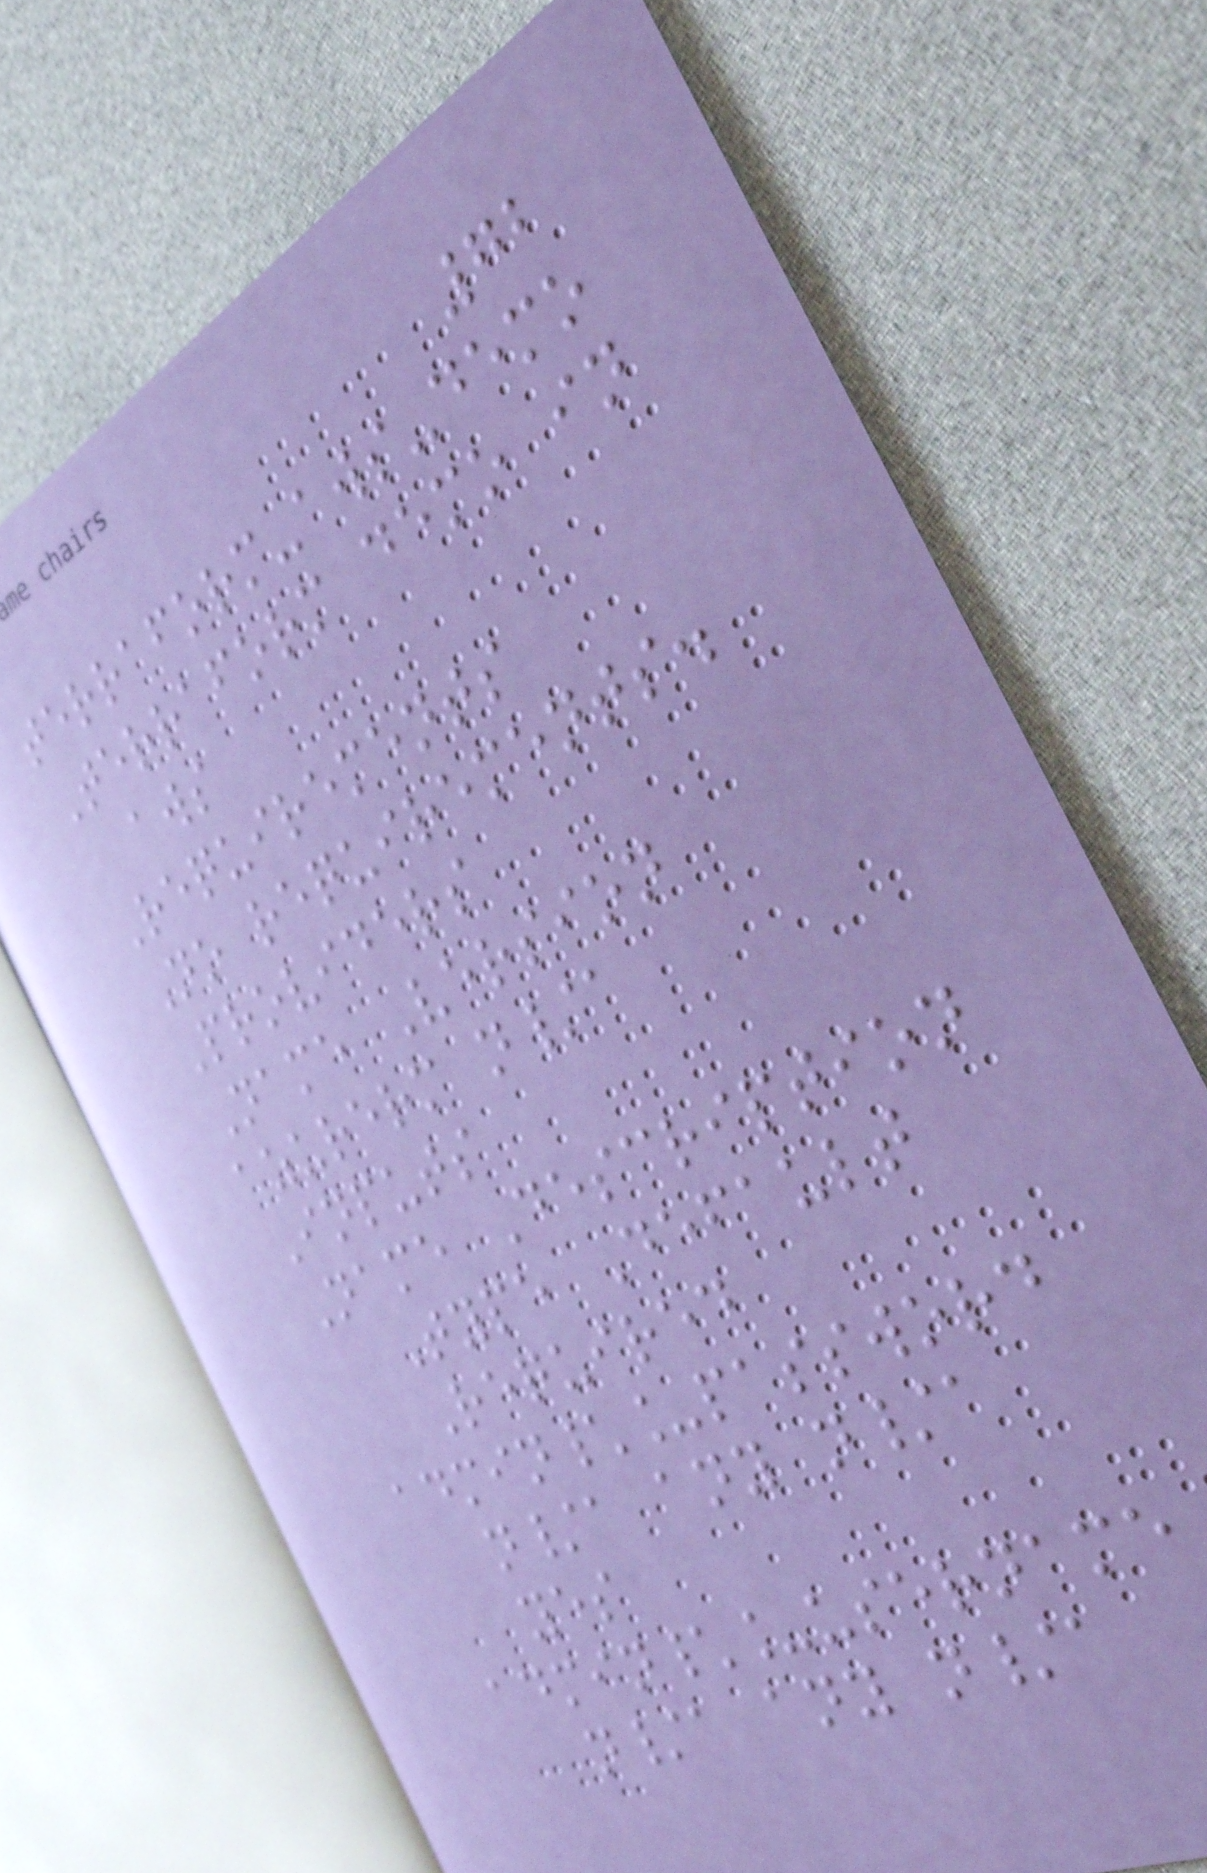72
terraform-aws-demo
Terraform demo in
aws
Requirements
No requirements.
Providers
Name Version
azurerm n/a
Inputs
Name Description
Type Default
Required
admin\_password
n/a any n/a
yes
admin\_username
n/a any n/a
